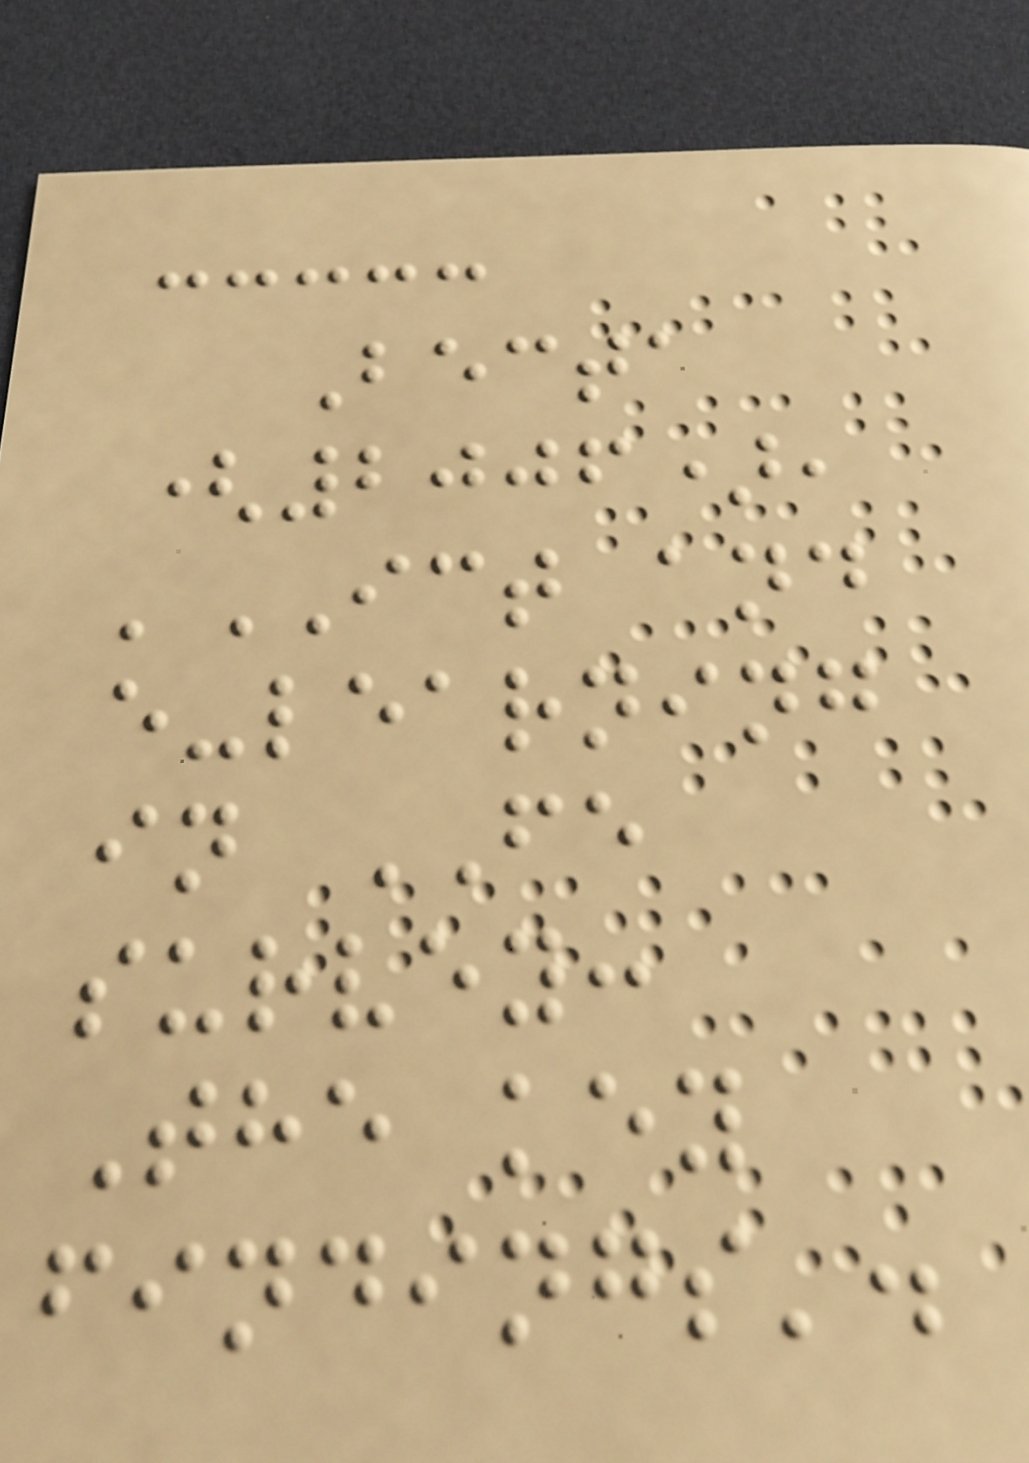Becta
(2006),
'ICT and
e-learning
in FE
survey:
The key
findings'.
